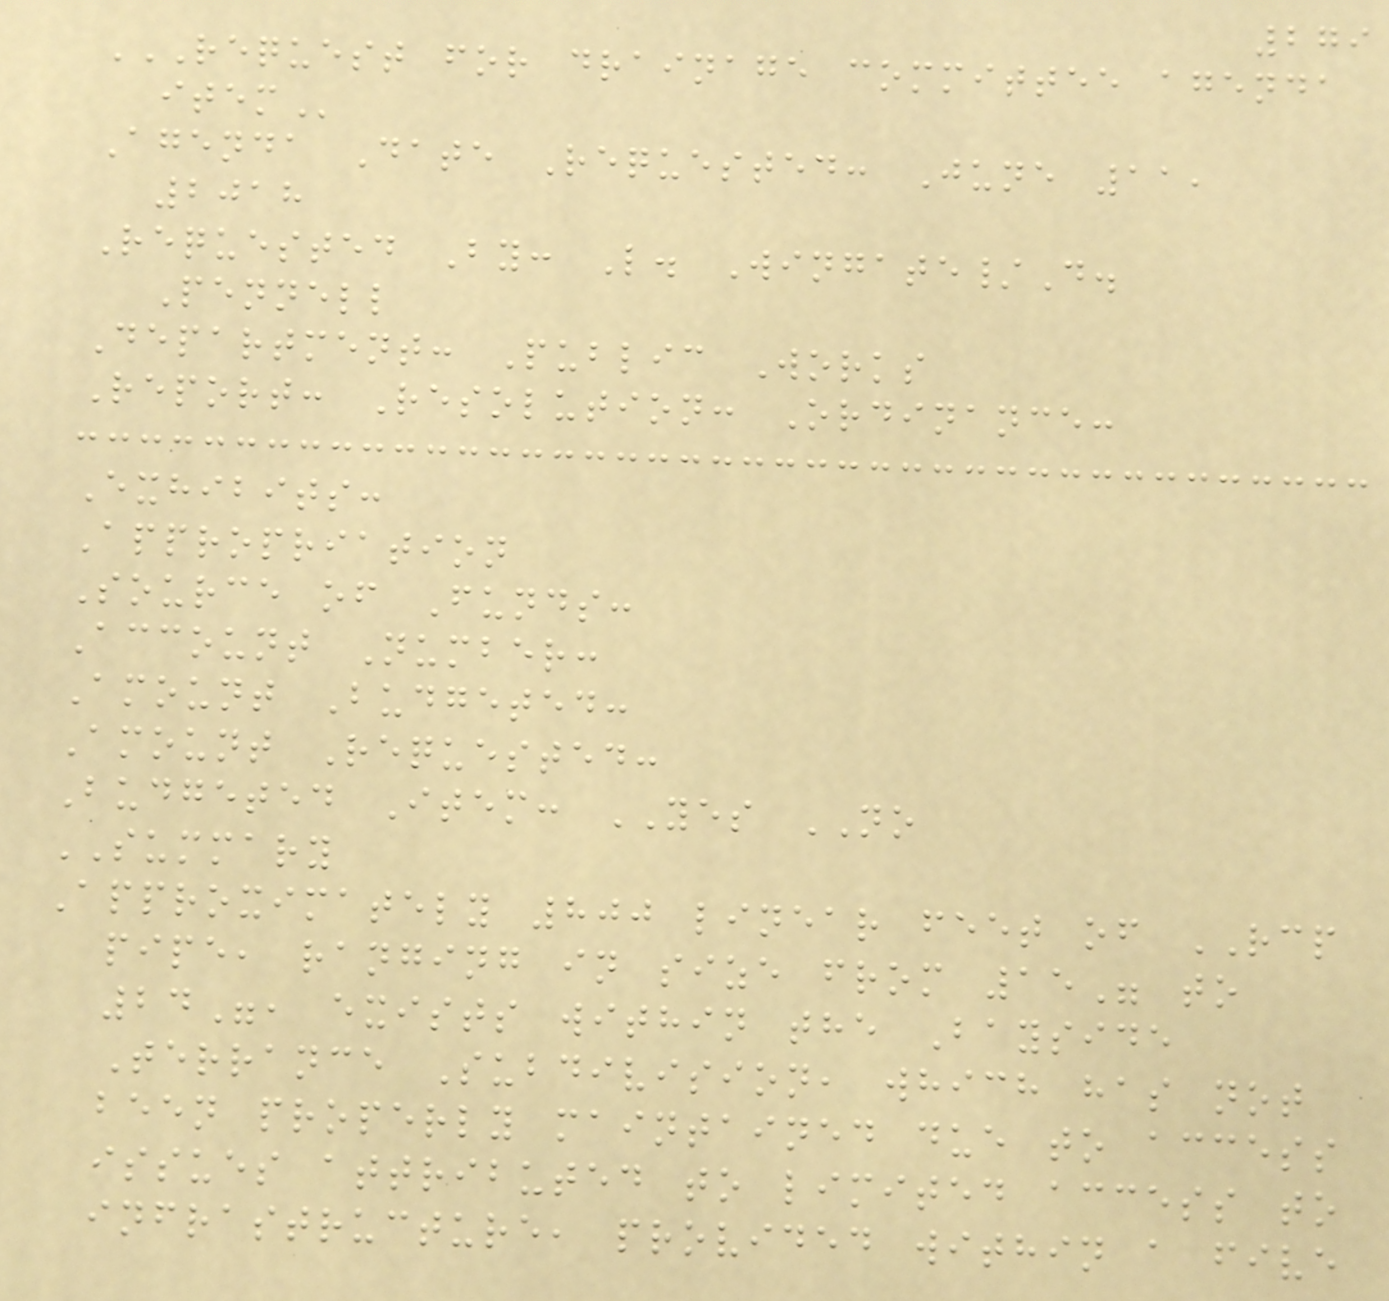279
REQUEST FOR DRAINAGE COMMITTEE AGENDA
ITEM
Agenda Date Requested: June 11,
2018
Requested By: L. Wingate/D.
Pennell
Department: Public Works
Report: Resolution: Ordinance:
Exhibits:
Appropriation
Source of Funds:
Account Number:
Amount Budgeted:
Amount Requested:
Budgeted Item: YES NO
SUMMARY
Approximately 800 linear feet of RCP
pipe, ranging in size from 15" to
24", exists within the Bayside
Terrance Subdivision, which has not
been properly maintained due to access
issues attributed to limited access to
infrastructure, provided within a five
